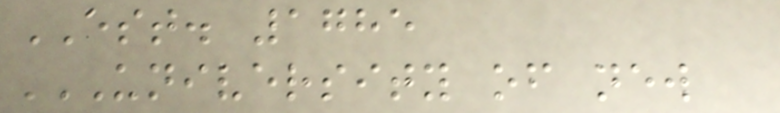EST. 1785
UNIVERSITY OF NEW
